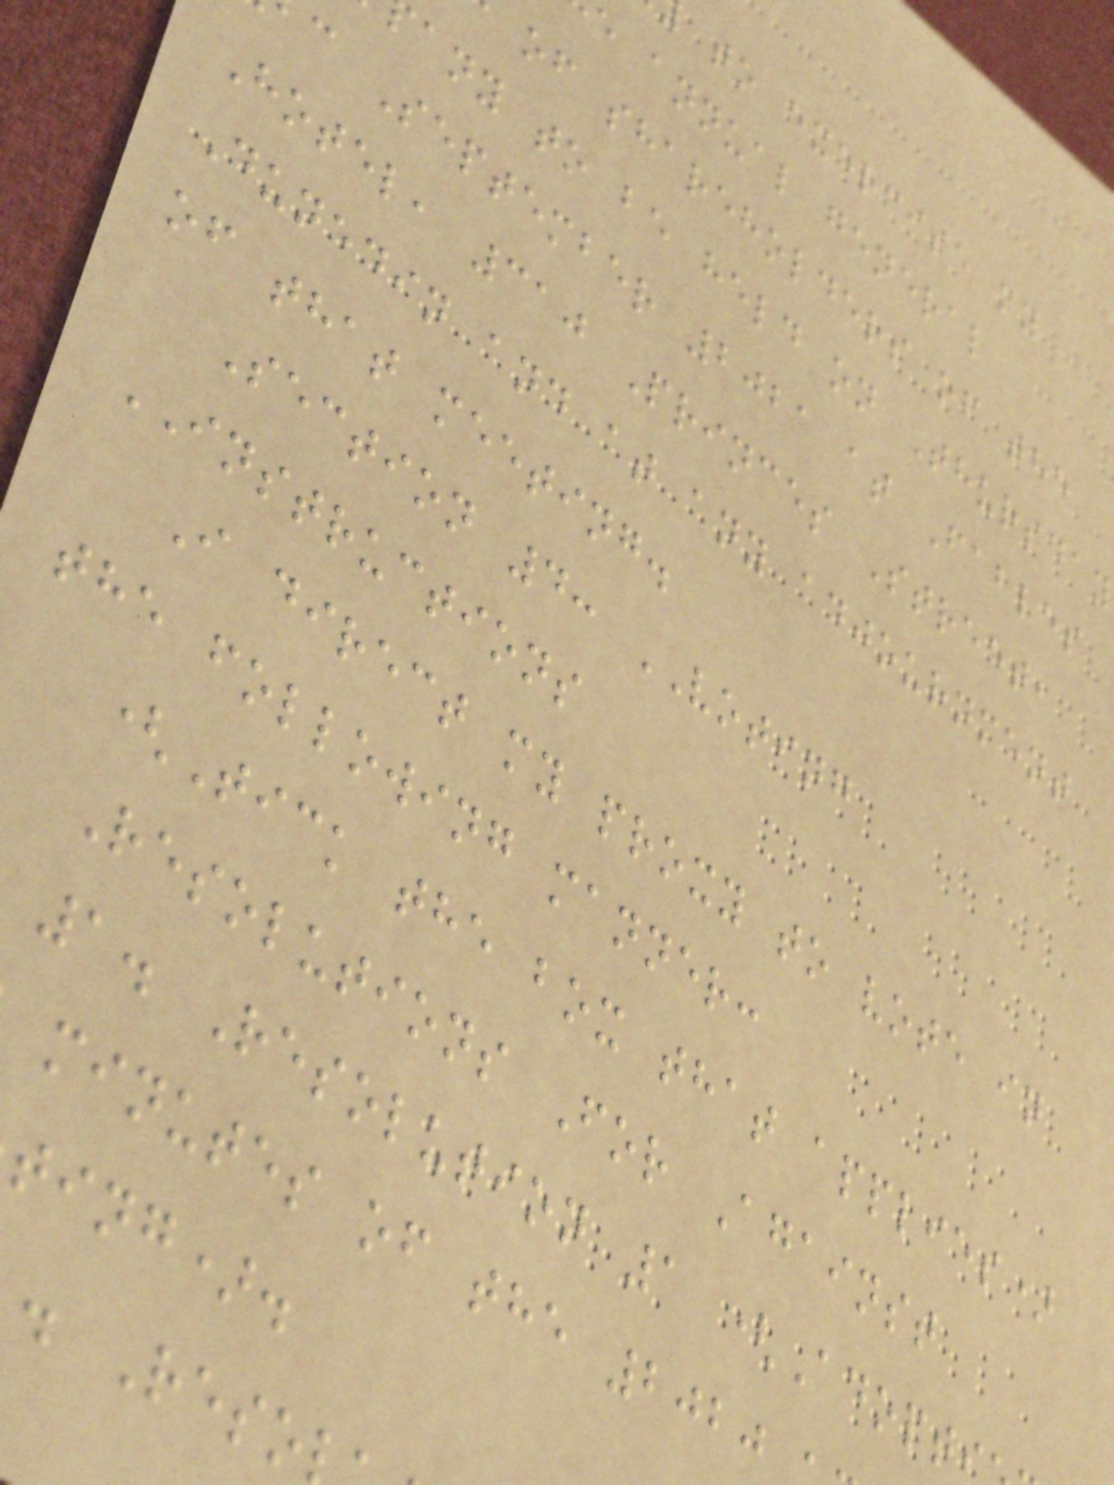to exercise my
e annual general
of shareholders of the
any to be held on Thursday
c September 2021 at Fables
Hotel, 310 Princes Street,
Dunedin and at any adjournment
of that meeting.
Section 4: VOTING
INSTRUCTIONS
I direct my proxy to vote in
the following manner:
(Tick the box that applies)
Resolutions For Against
1. Resolution 1 (Adopt
minutes of the 2020
ting).
